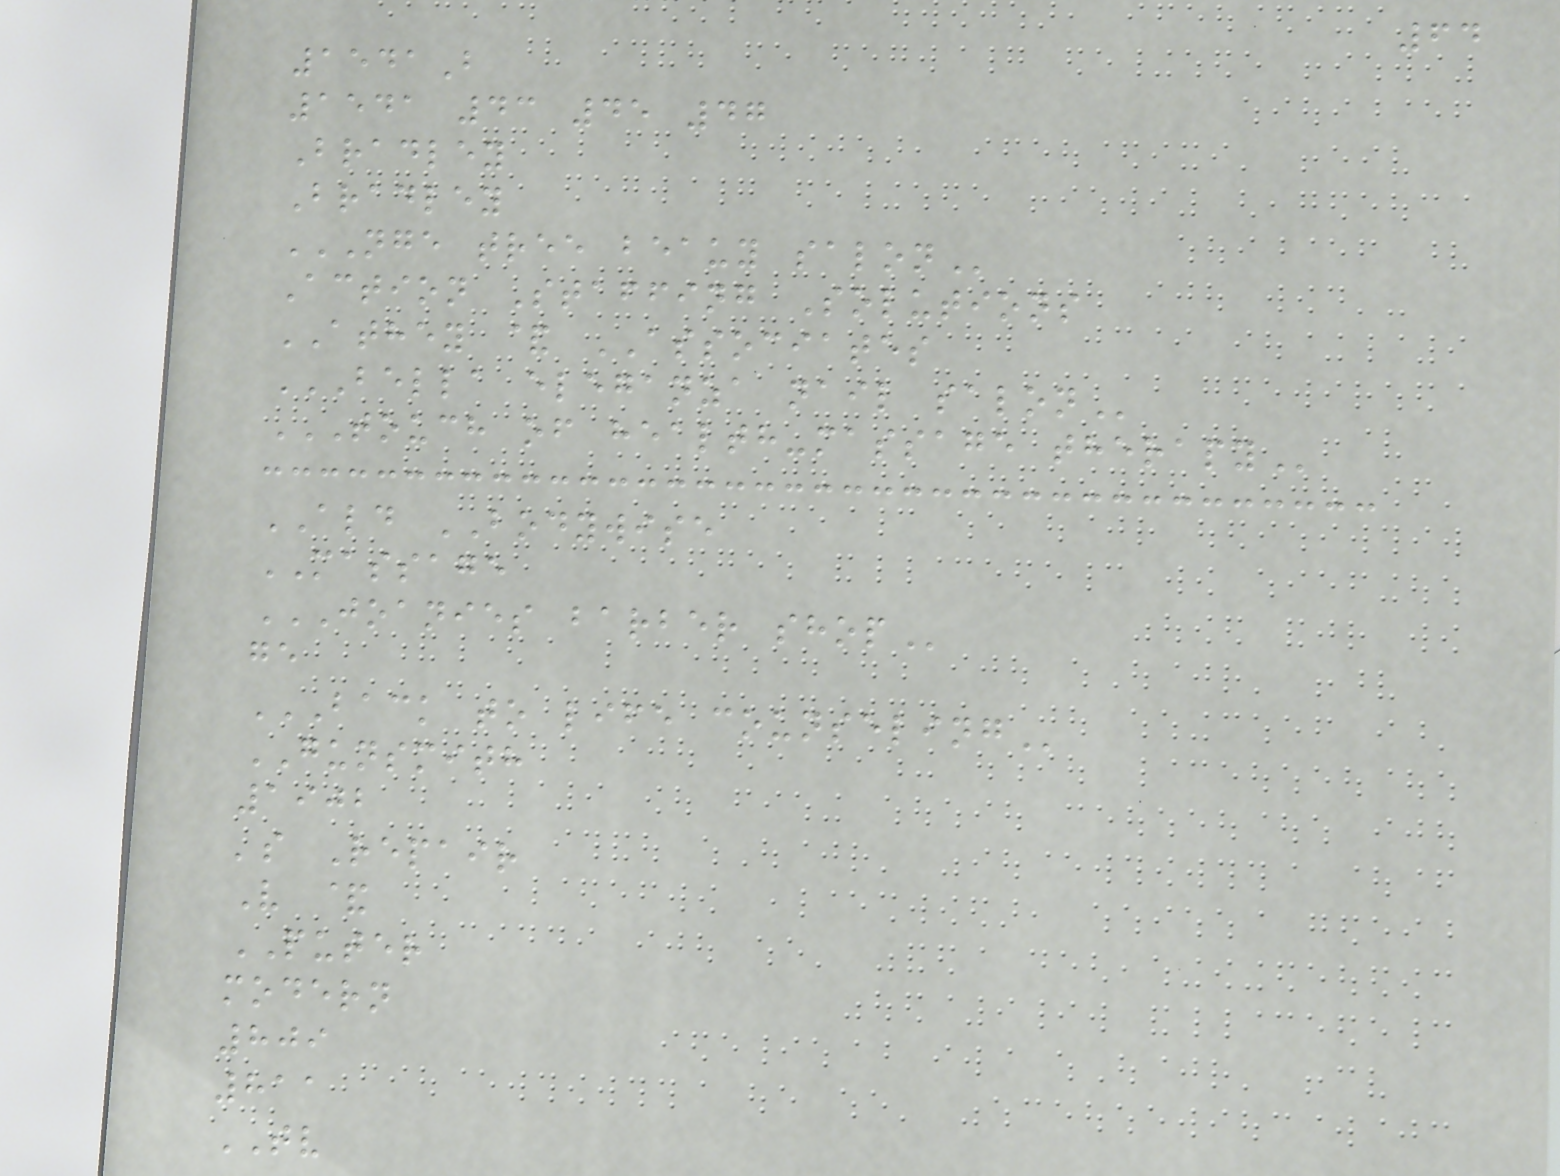64
1541B
1541 43 45 47
Bradley
Bradley
NGE TREE BEAUY SALON
Action Staffing Solutions
ATHEY & ASSOCIATES
BELLA ELEGANZA NAIL SALON
TOUCH OF HEALTH-MASSAGE THERAPY
ALD BODYWISE
MASSAGE
JOANIES BARBER SHOP
ge
BACK TO LIFE COUNSELING
GUNSMITH
1902
's Repair
V &
PUTER
modern
809
811
TV
